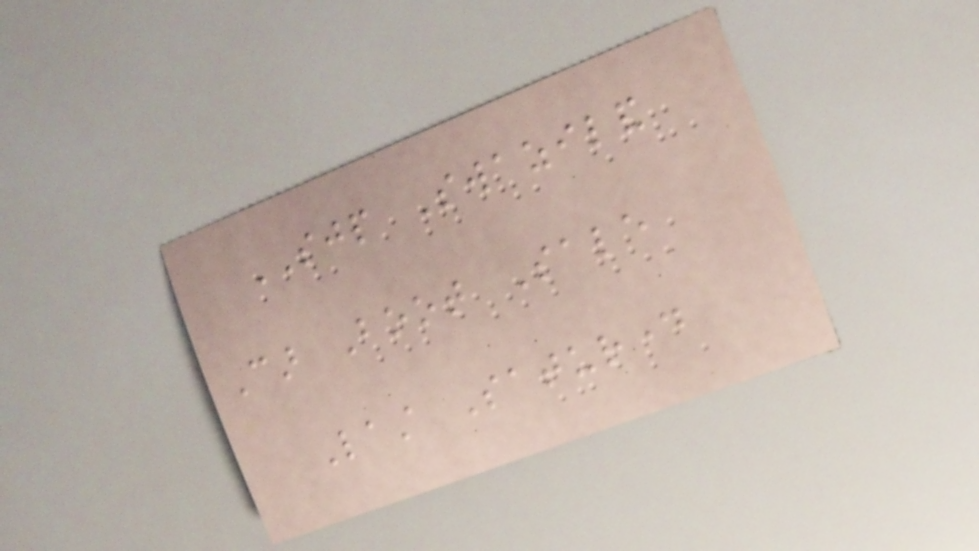SJP Swaziland
Car Boot Sale
Last Saturday
